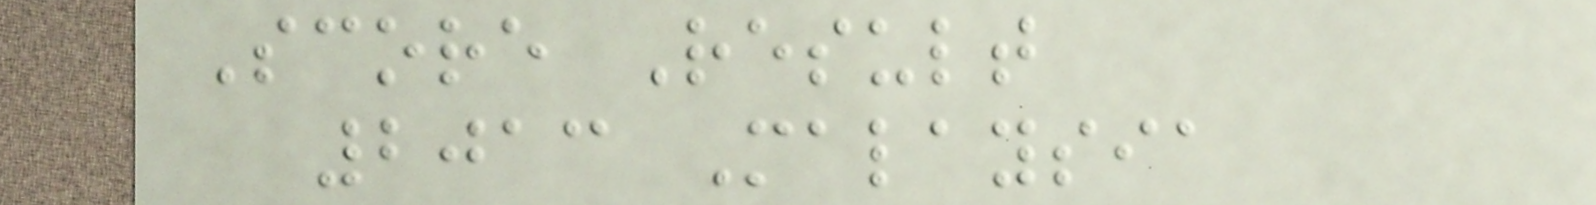Score Result
2013 Malaysia
